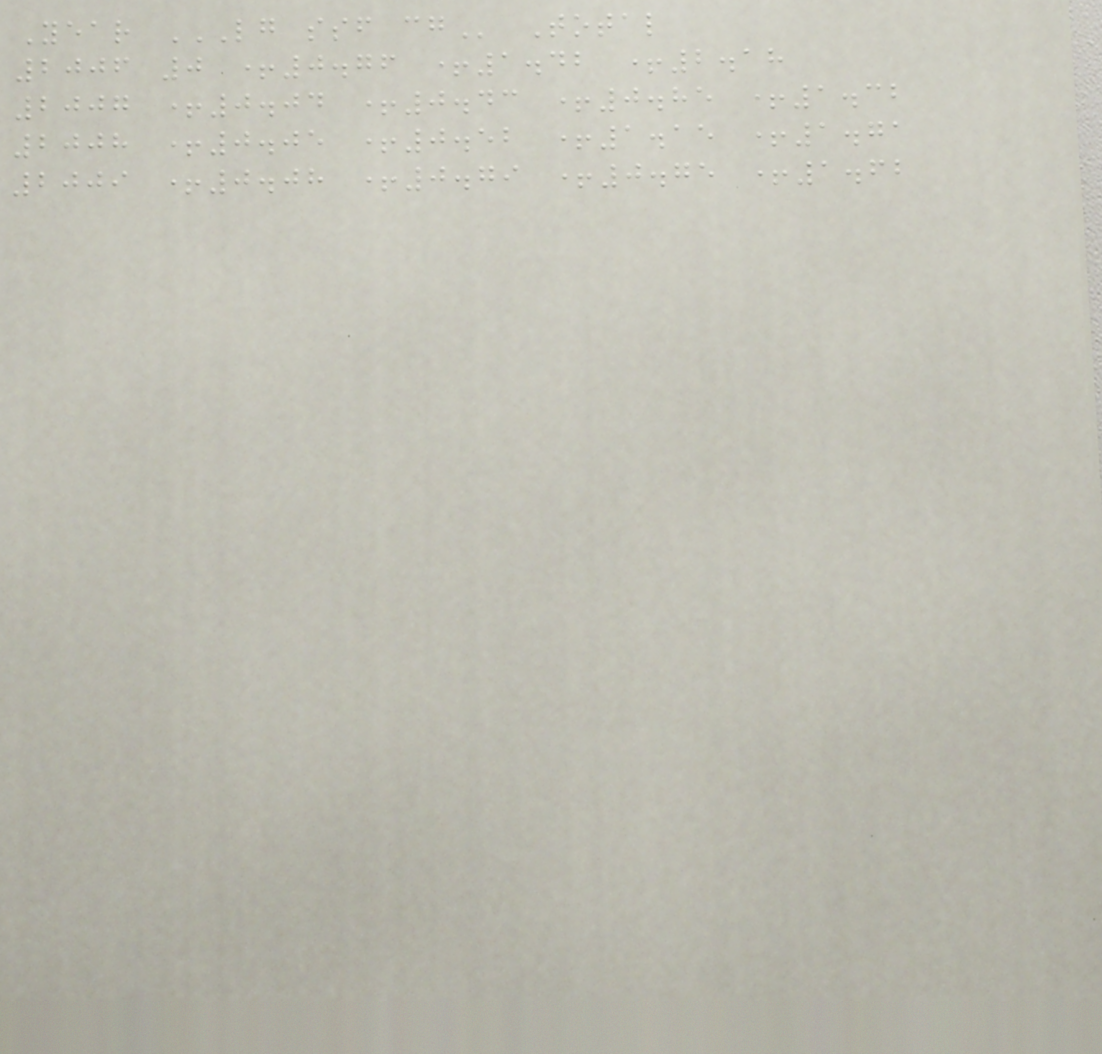Year LG SSF CG Total
2006 0 +0.76 +1.42 +2.18
2007 +0.04 +0.43 +0.85 +1.32
2008 +0.05 +0.52 +1.15 +1.71
2009 +0.08 +0.79 +0.75 +1.62
